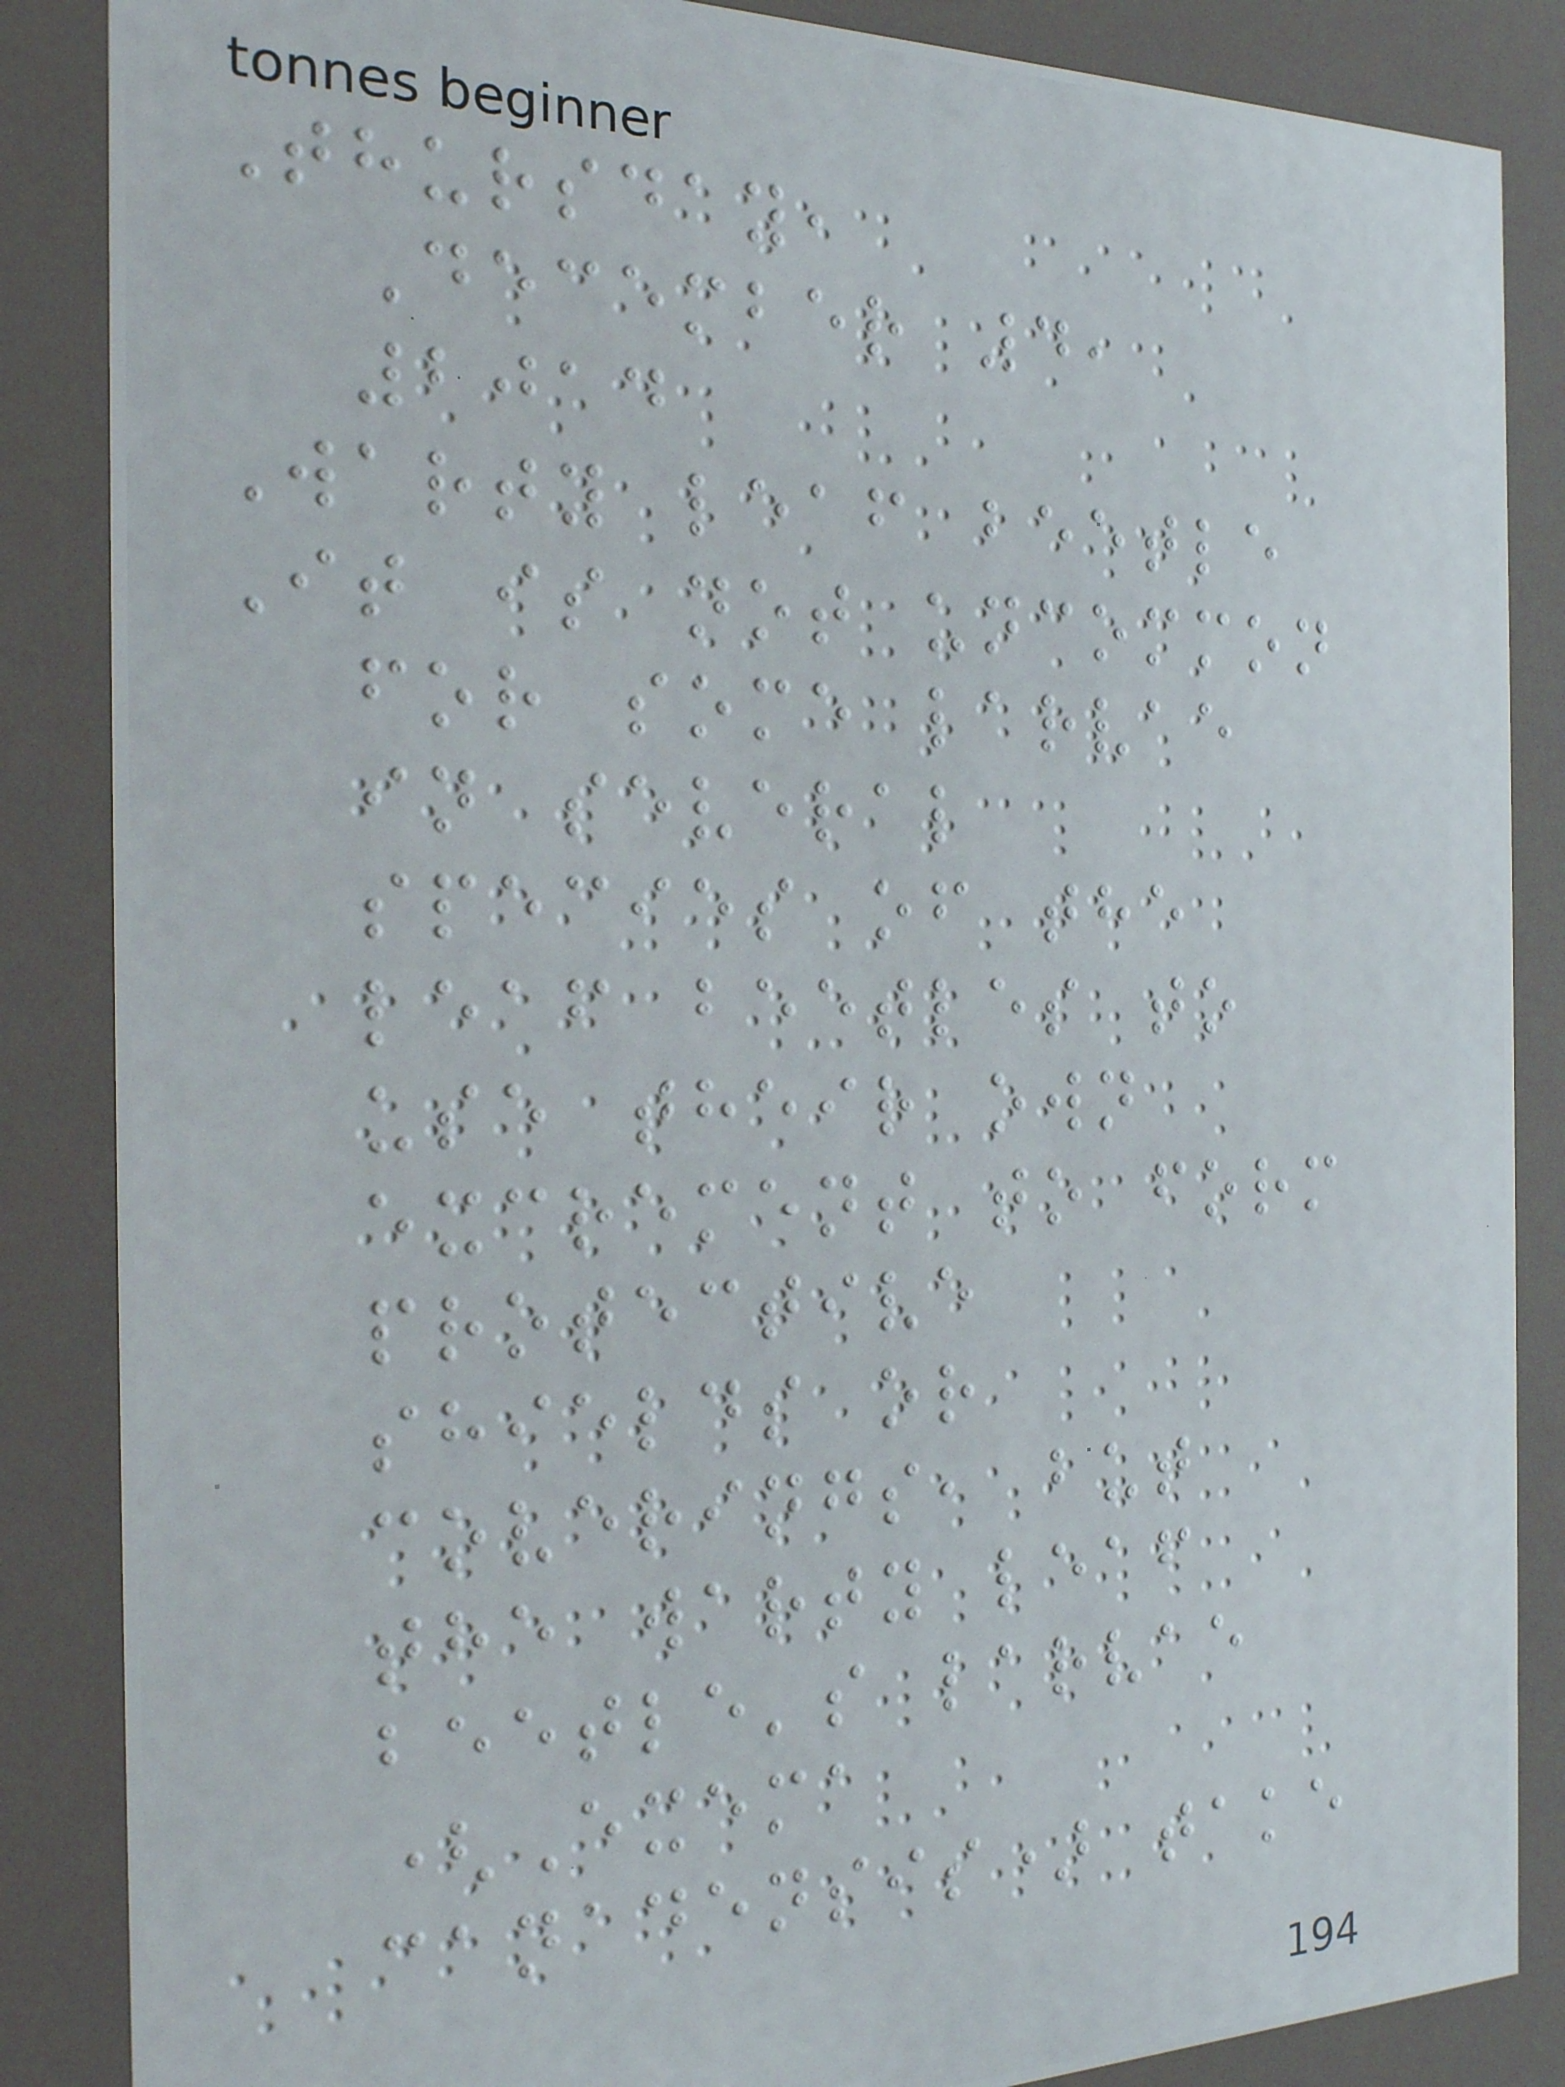Thursday,
December 4,
2014
Warty leaf beetle
It is not uncommon
for some larvae
in several
species of the
leaf beetles to
use their own
excrement to form
protective
shields or
coverings, but
the warty leaf
beetle's larvae
(Exema
canadensis) take
